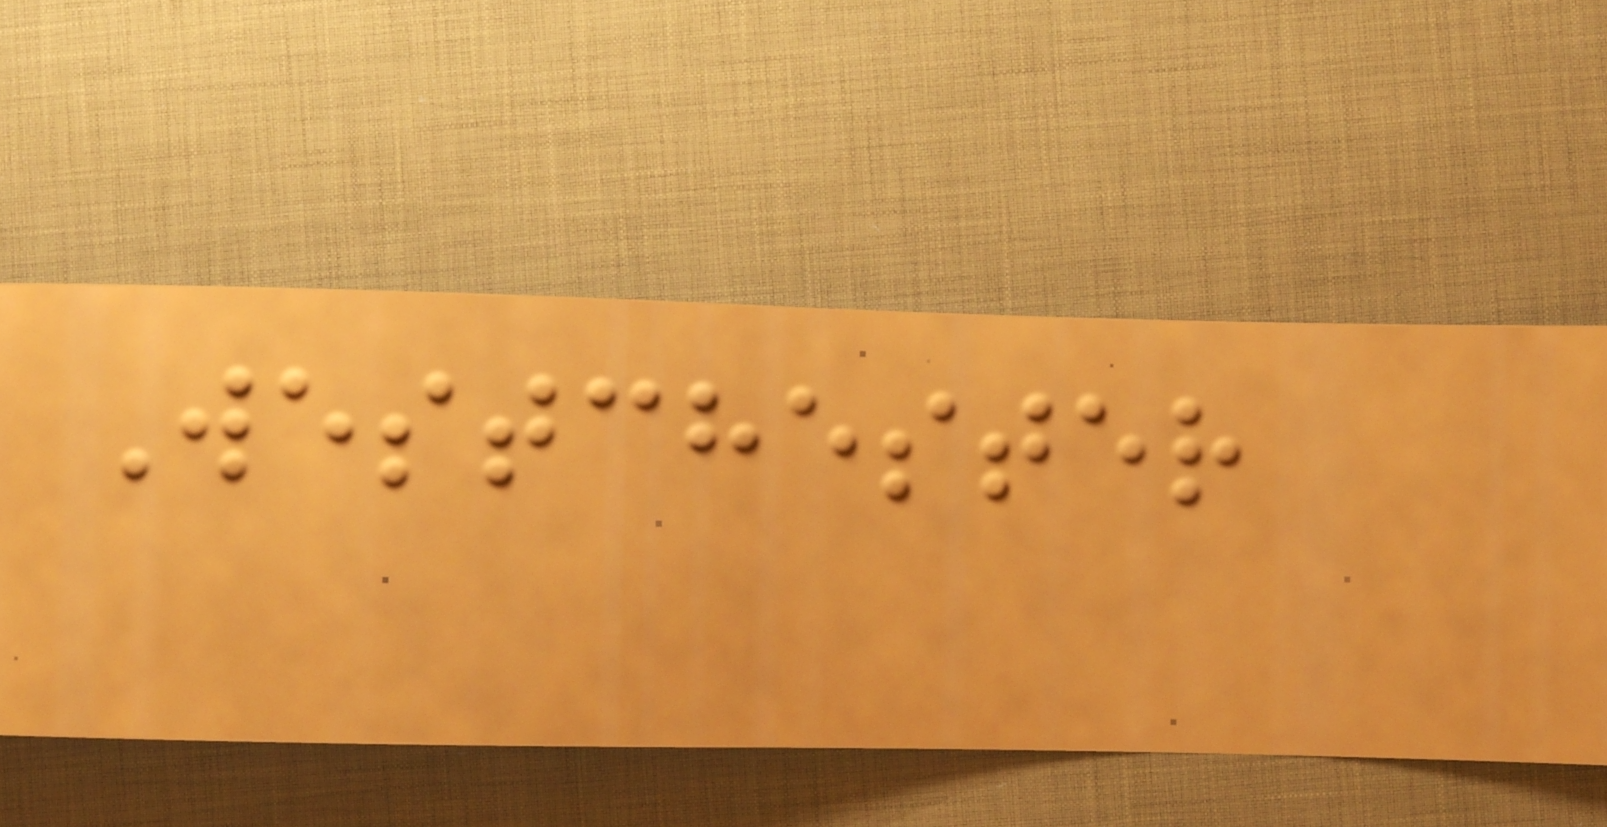Westchester
